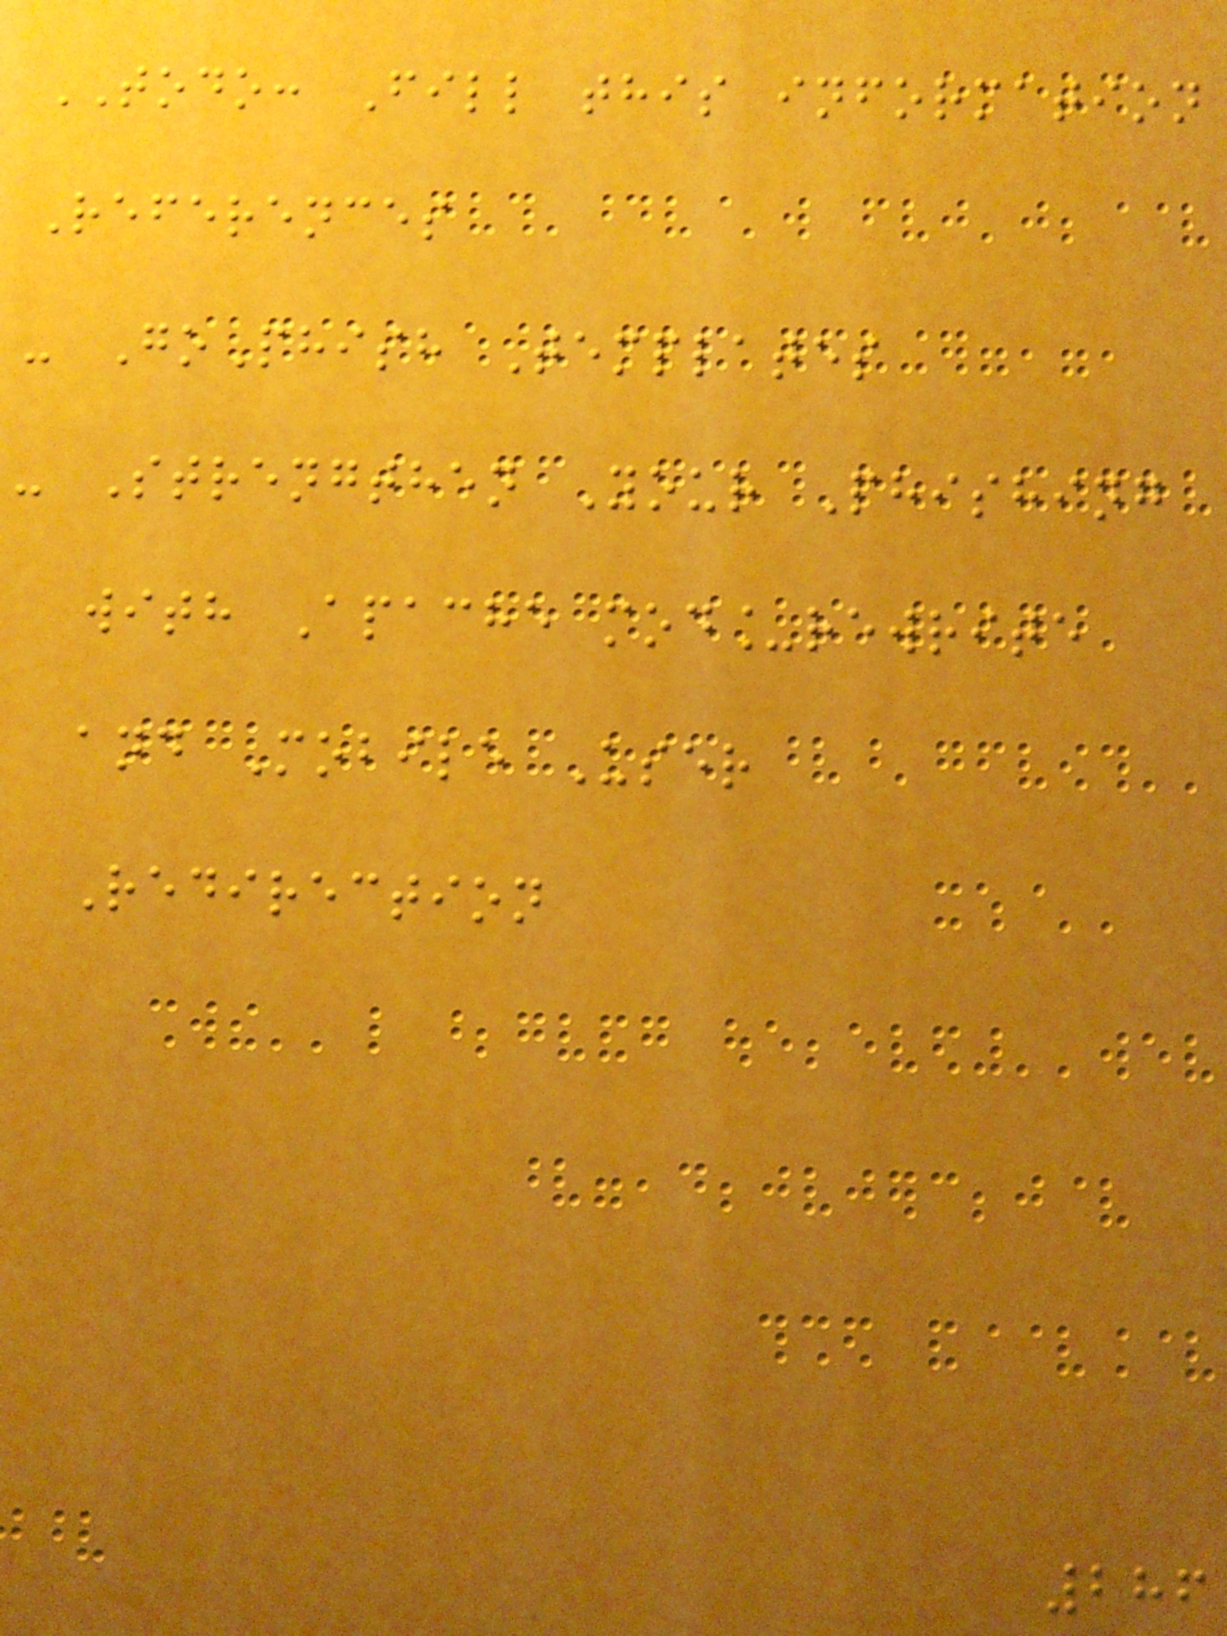TODO: Fill this information
References
- GoPhish Templates
- Strengthen Your Phishing
with Apache mod_rewrite
and Mobile User
Redirection
286
